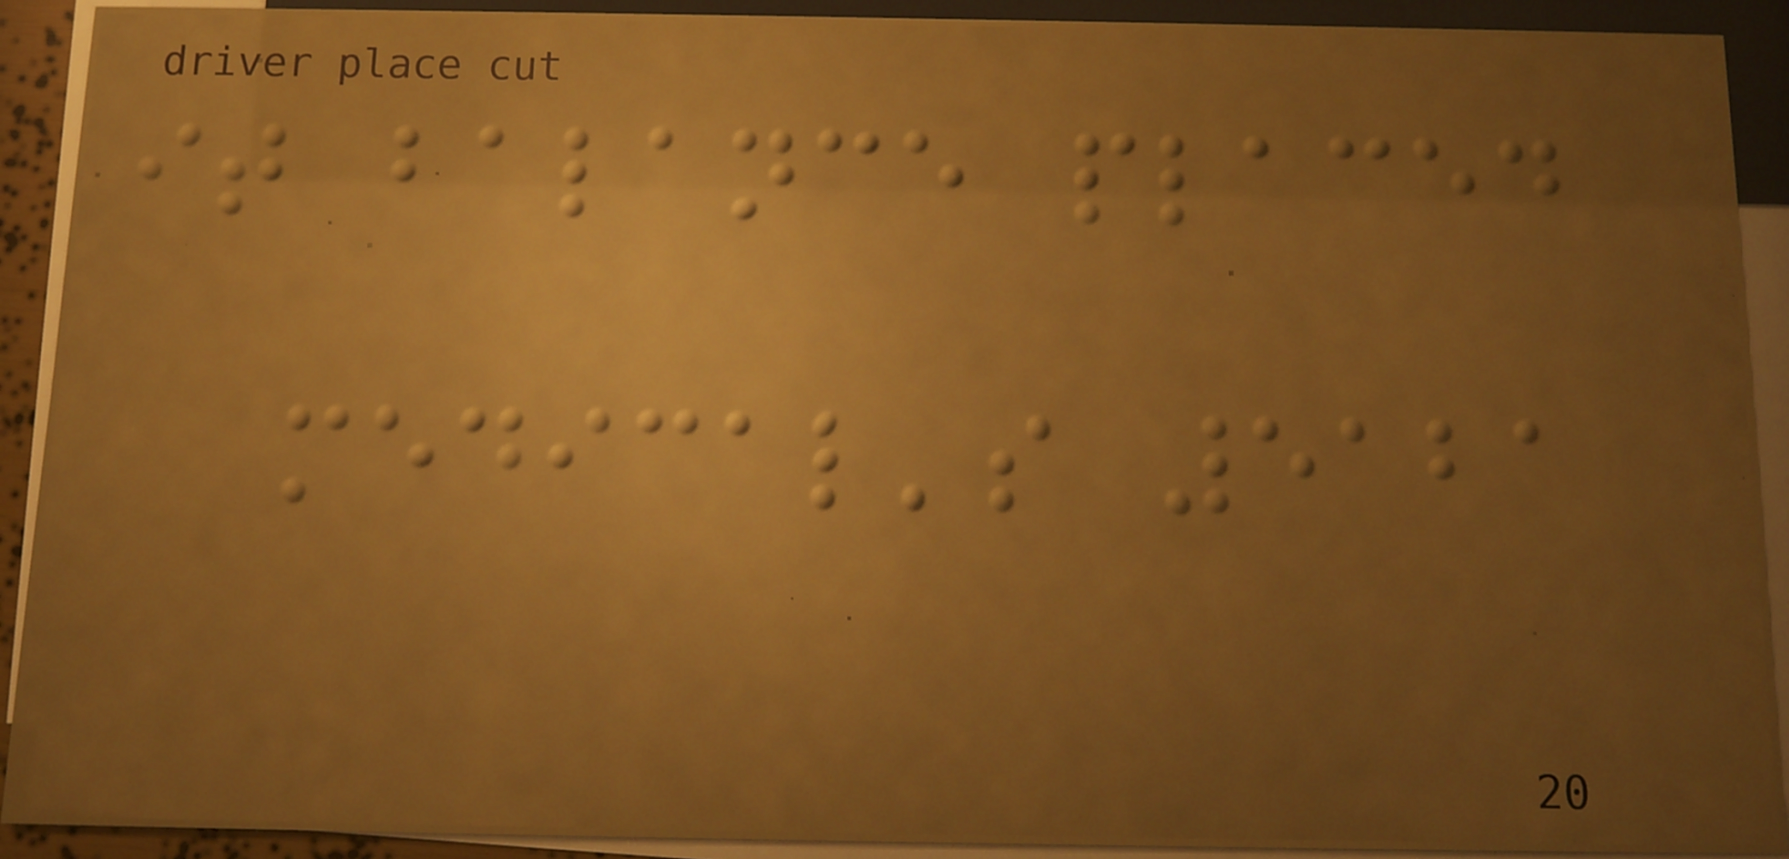it balance placed
medical's 5121
